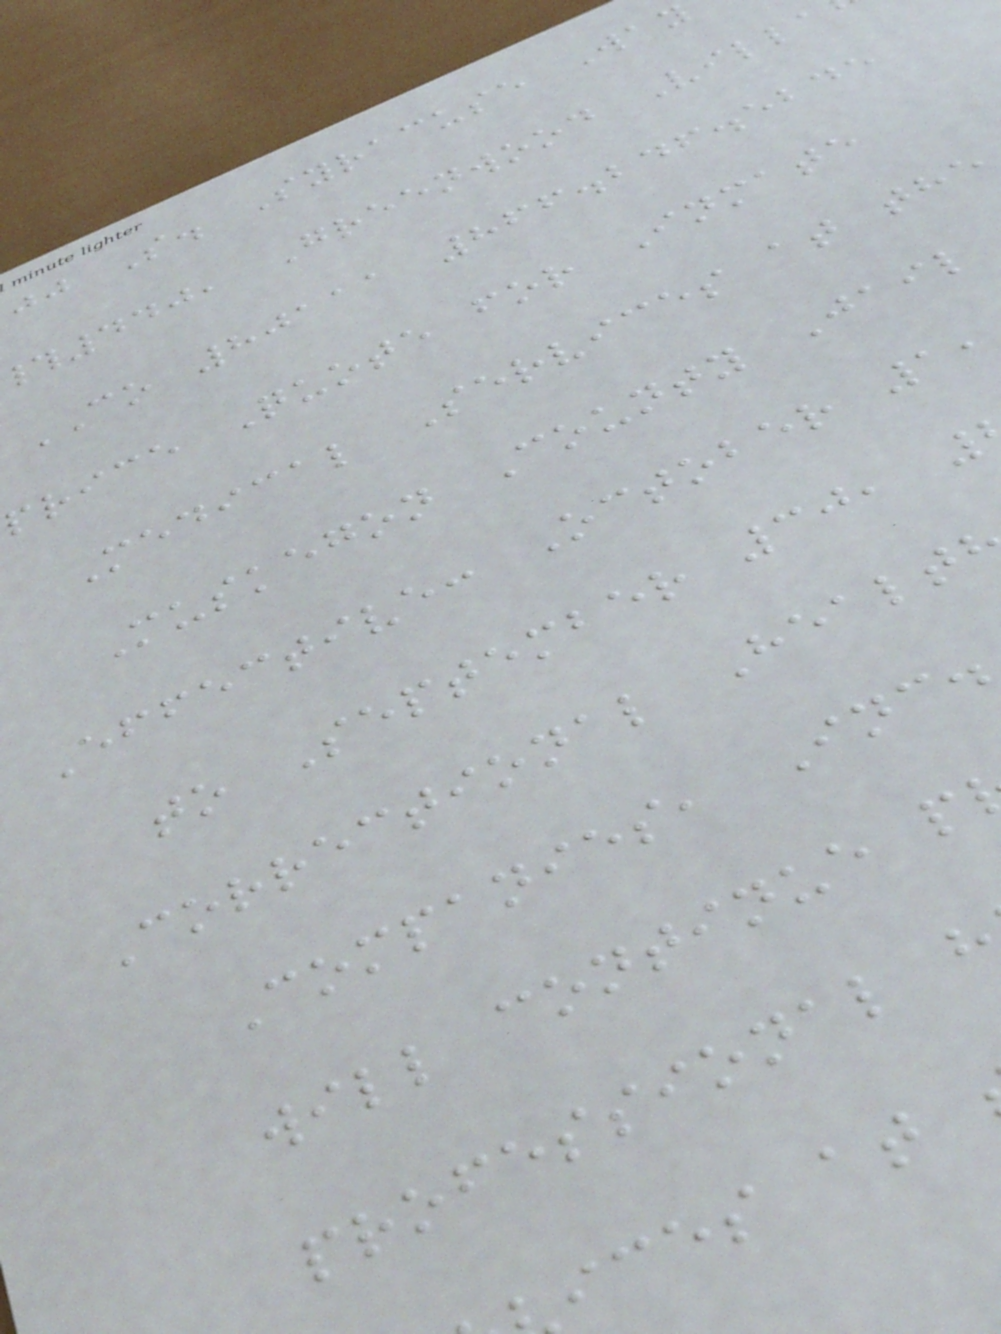jj S. Syracuse Way
440, Greenwood Villa
CO 80111 866.246.5245
price Quote for Inmate
Medical Services at the
Muskegon County Jail
Effective: October 1,
to September 30,
Correctional Healt
Companies, Inc.
will continue p
professional
ices at
